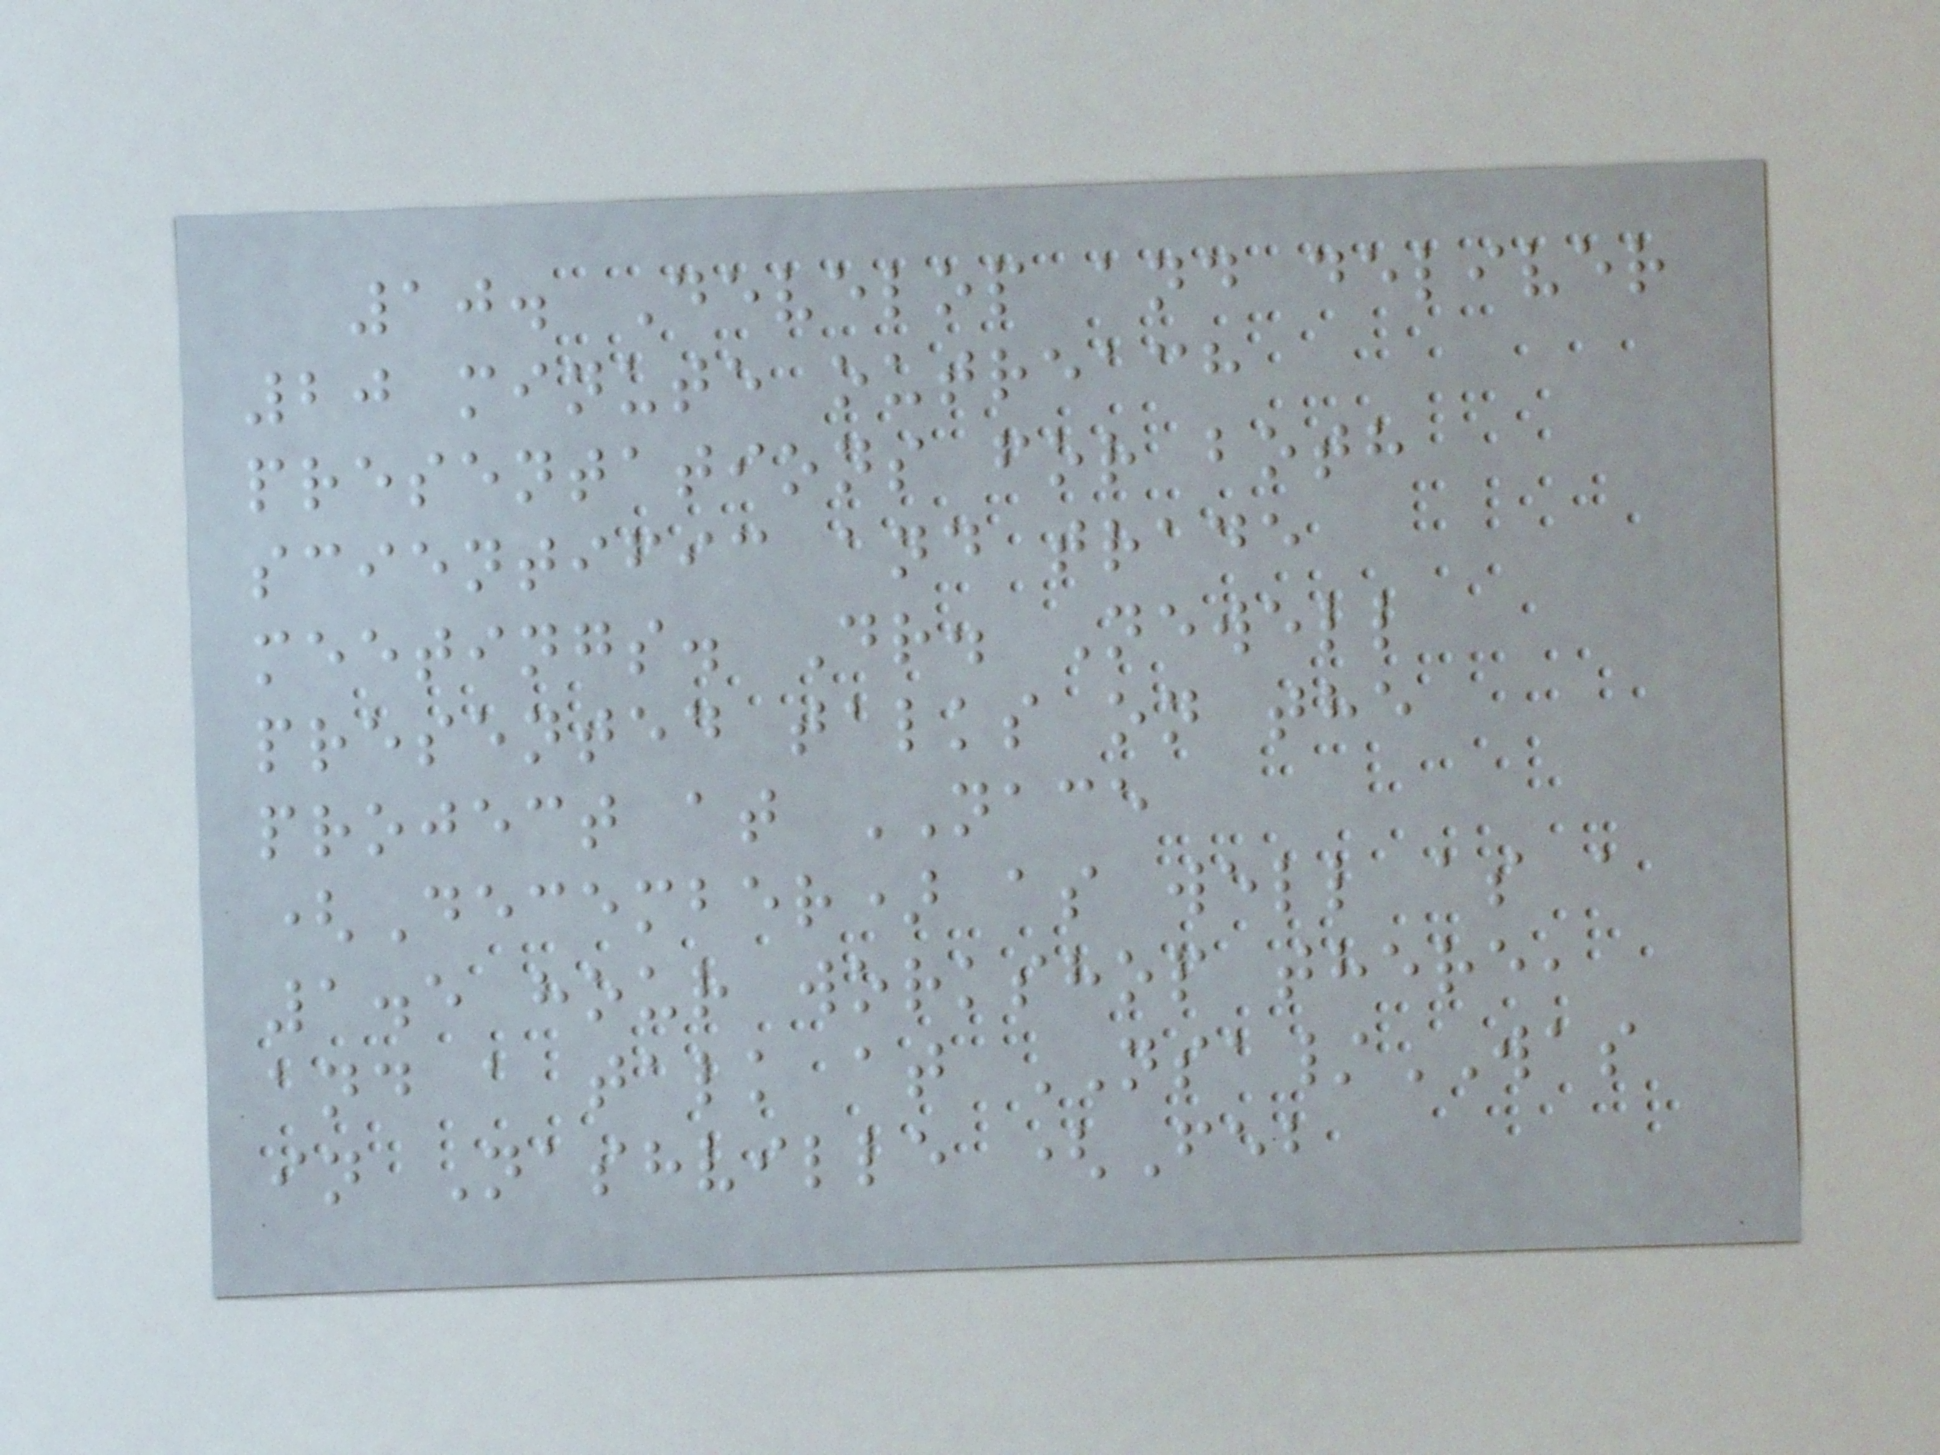10. Develop and deliver
20 minute outreach
presentations for both
scientific and trade
meetings. Dr. Newell
presented talks on the
project at NACE
(December) as well as a
1.5 hour workshop there,
and a talk at NSA/WAS
in Nashville (Feb
